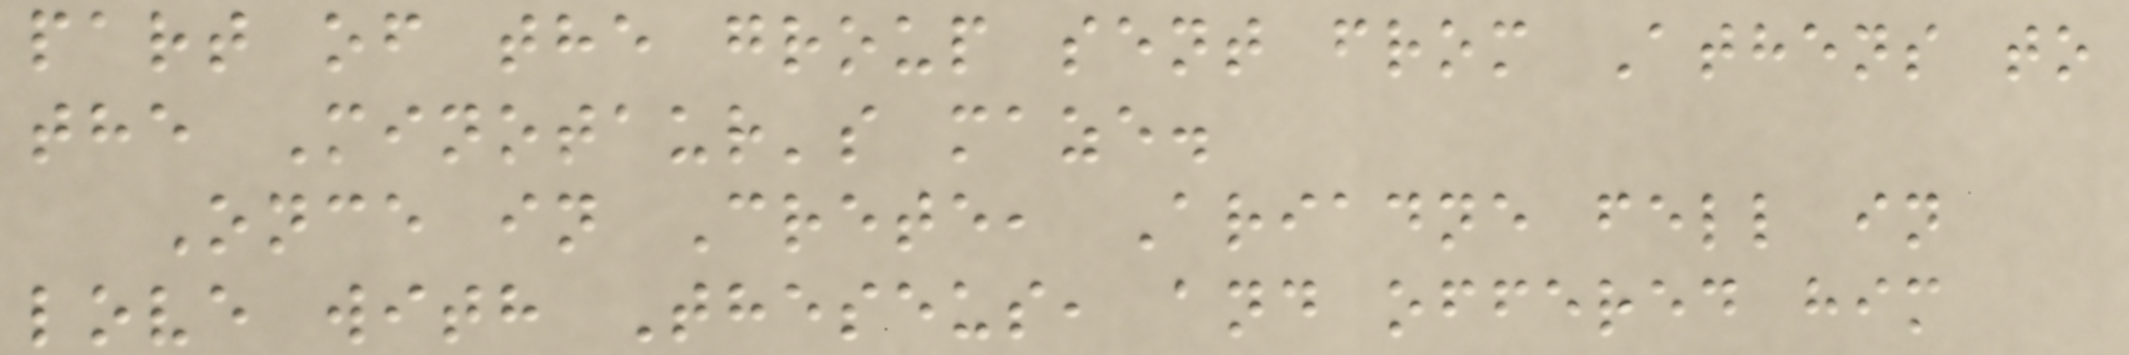part of the group sent from Athens to
the Minotaur's maze.
Once in Crete, Ariadne fell in
love with Theseus, and offered him
